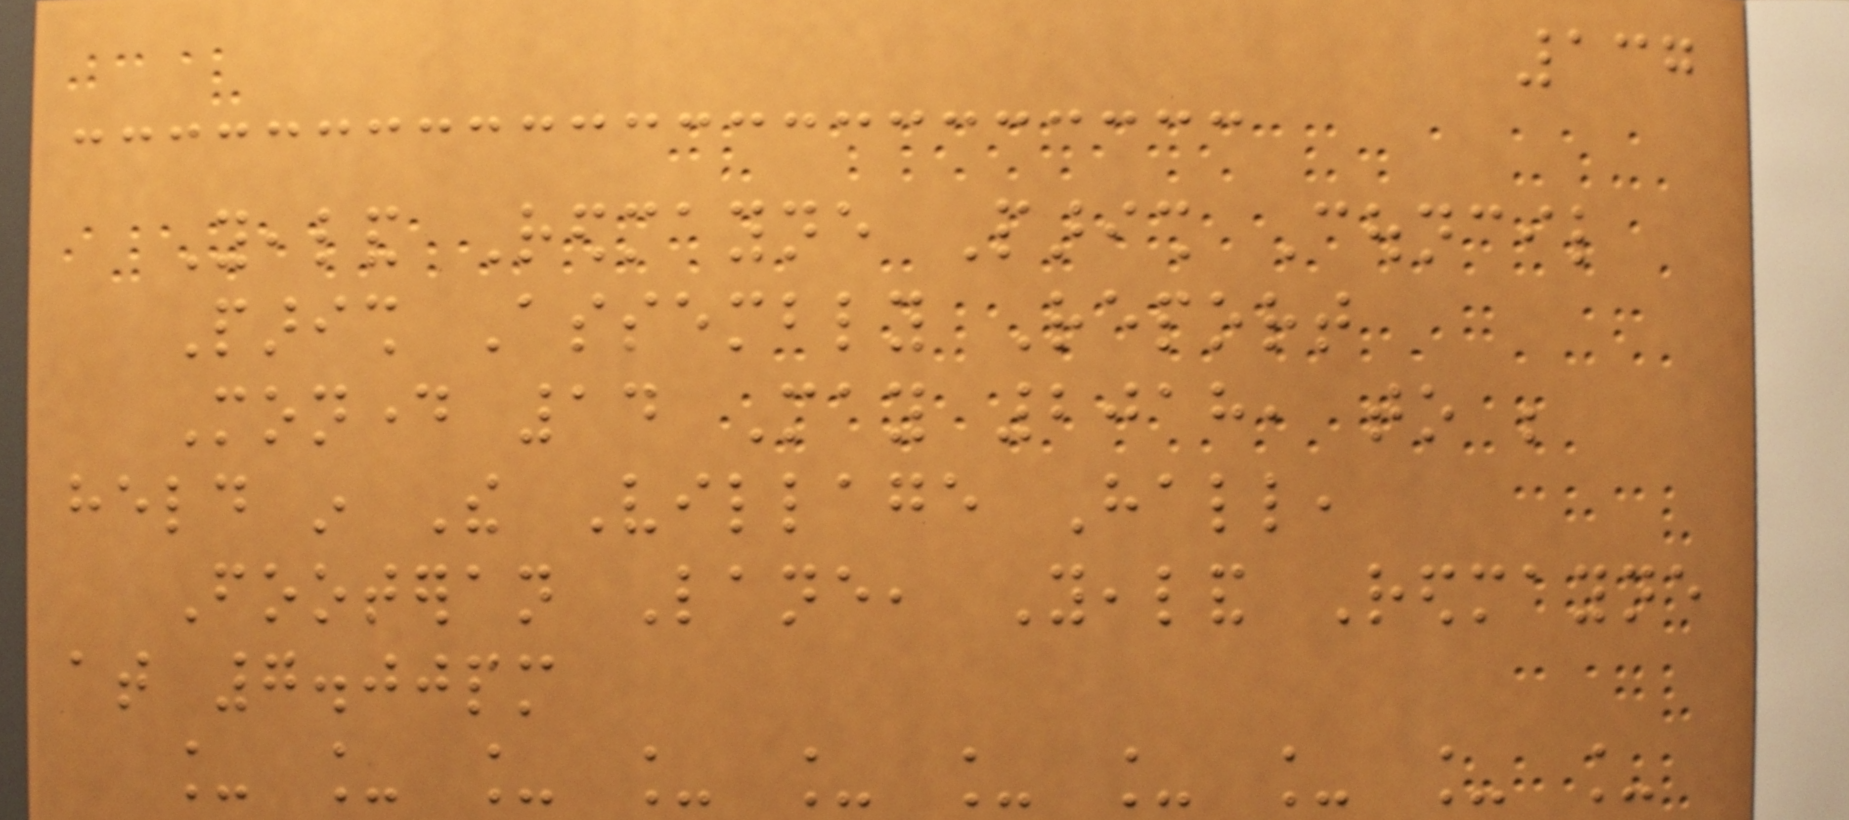137
Yealand Redmayne Parish Council
Parish Assembly Report
Monday 14 May 2018, to be
held in The Village Hall,
Footeran Lane, Yealand Redmayne
at 7.00pm
_ _ _ _ _ _ _ _ _ _
